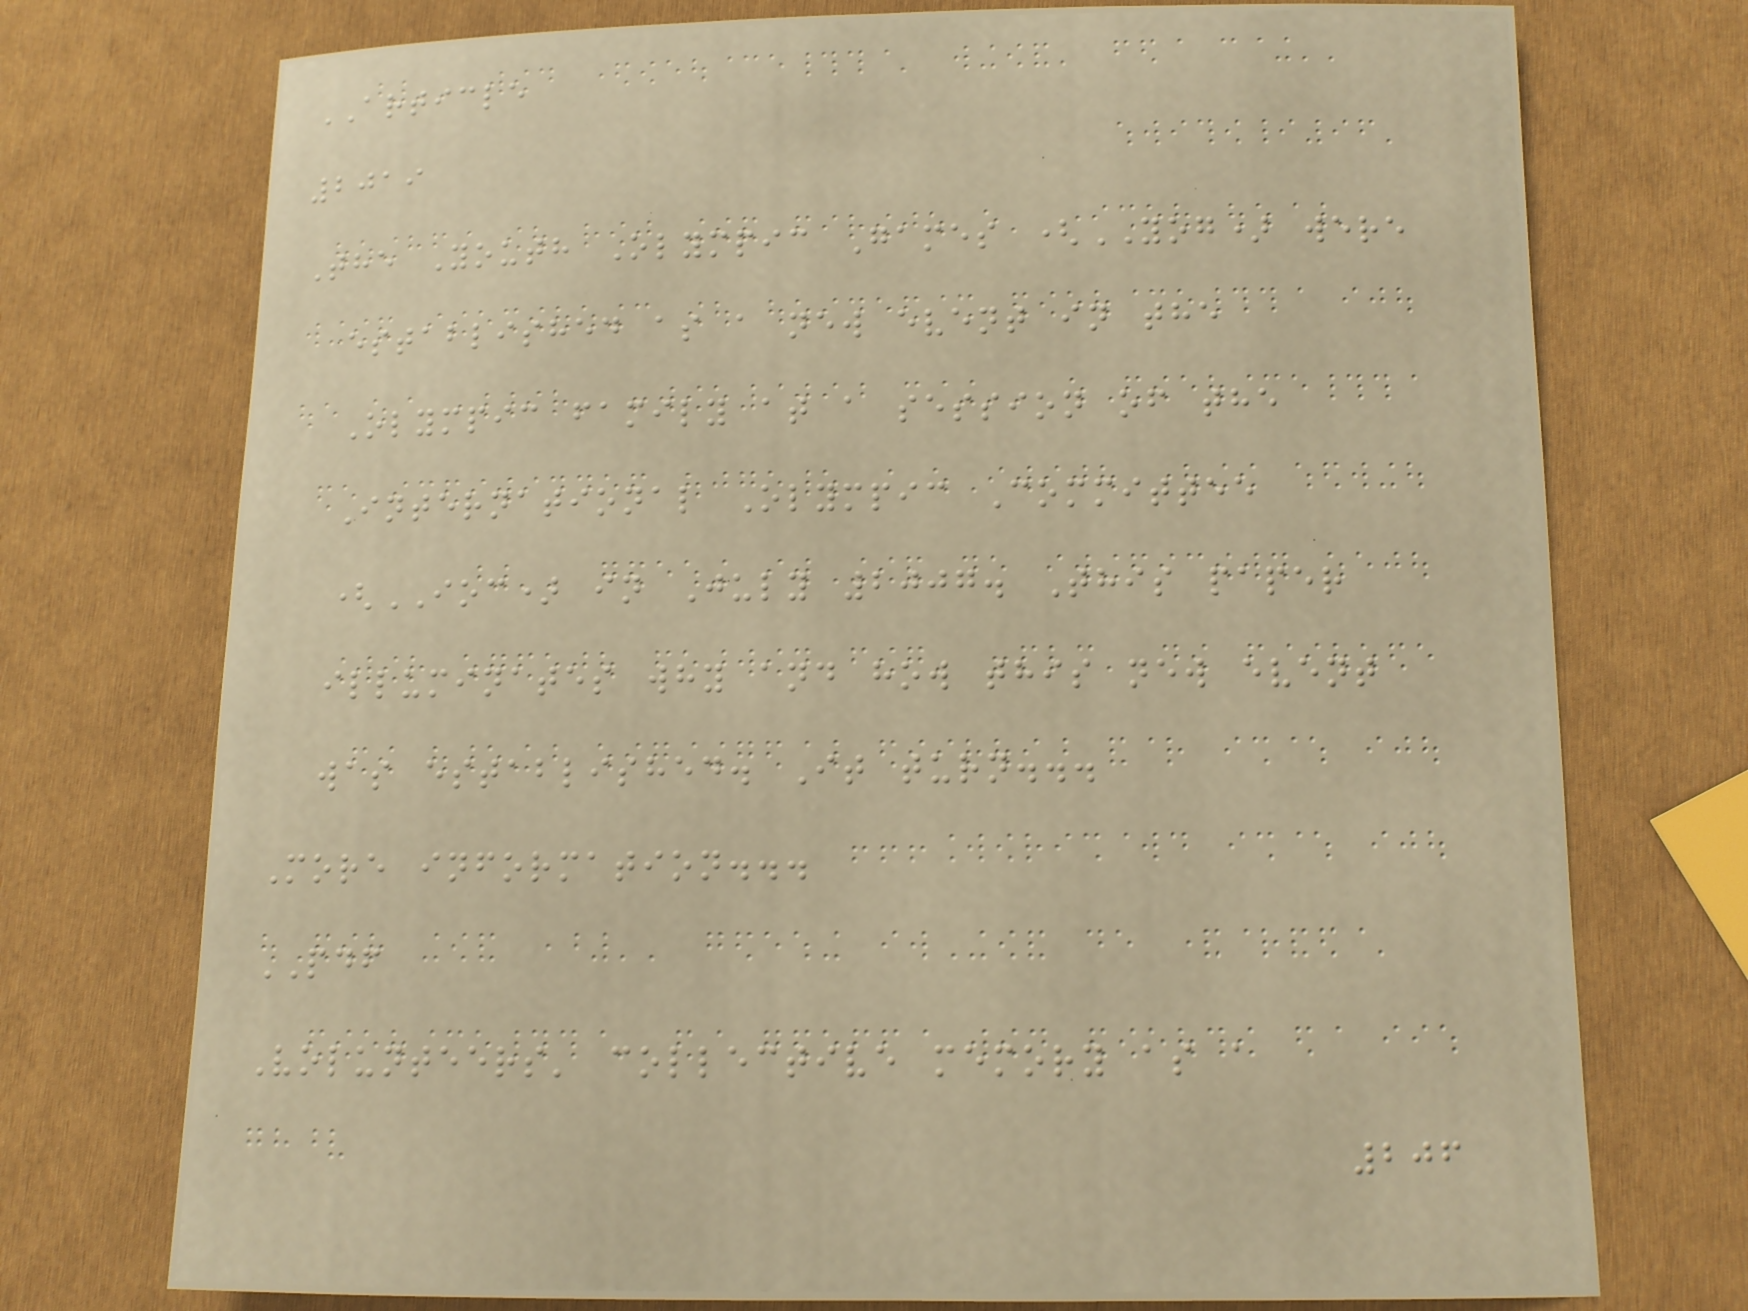ARTICLE
2019
The Youth Olympic Games (YOG) were
established as a new event in the
Olympic family at a session of the
International Olympic Committee
(IOC) in July 2007. This paper
illuminates why and how this new event
was established. It turn...
More information...
PDF
Volunteers' collective memory as a
206
